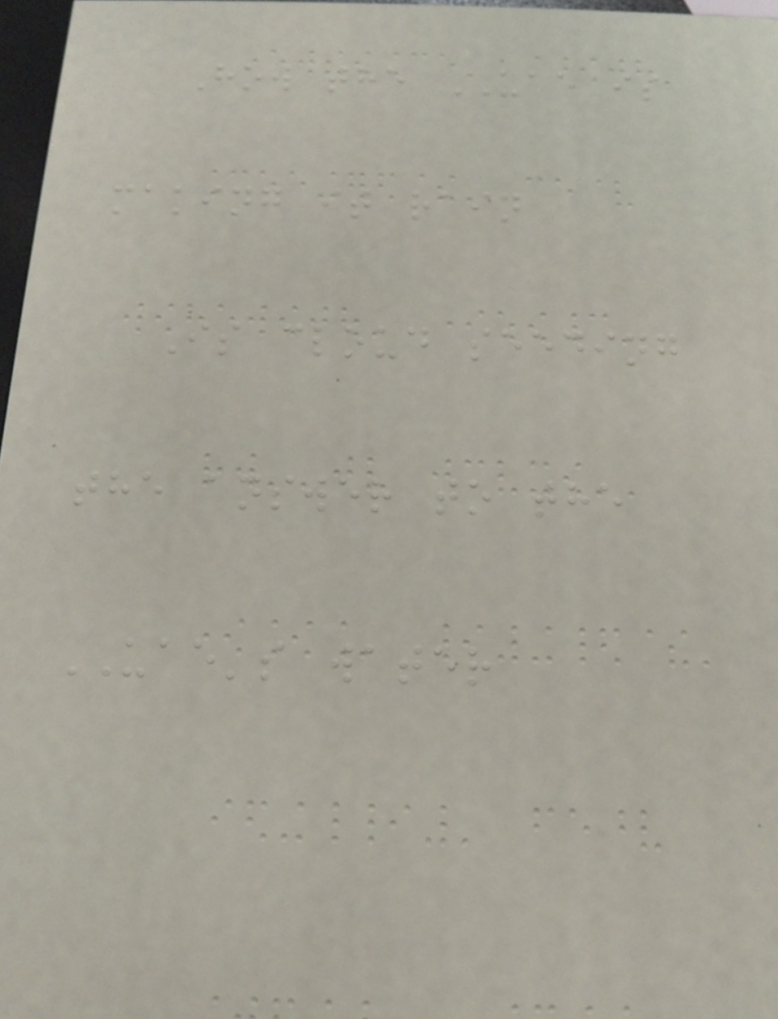How the UAE is
making it rain
Is cloud seeding
the answer to the
UAE's water
